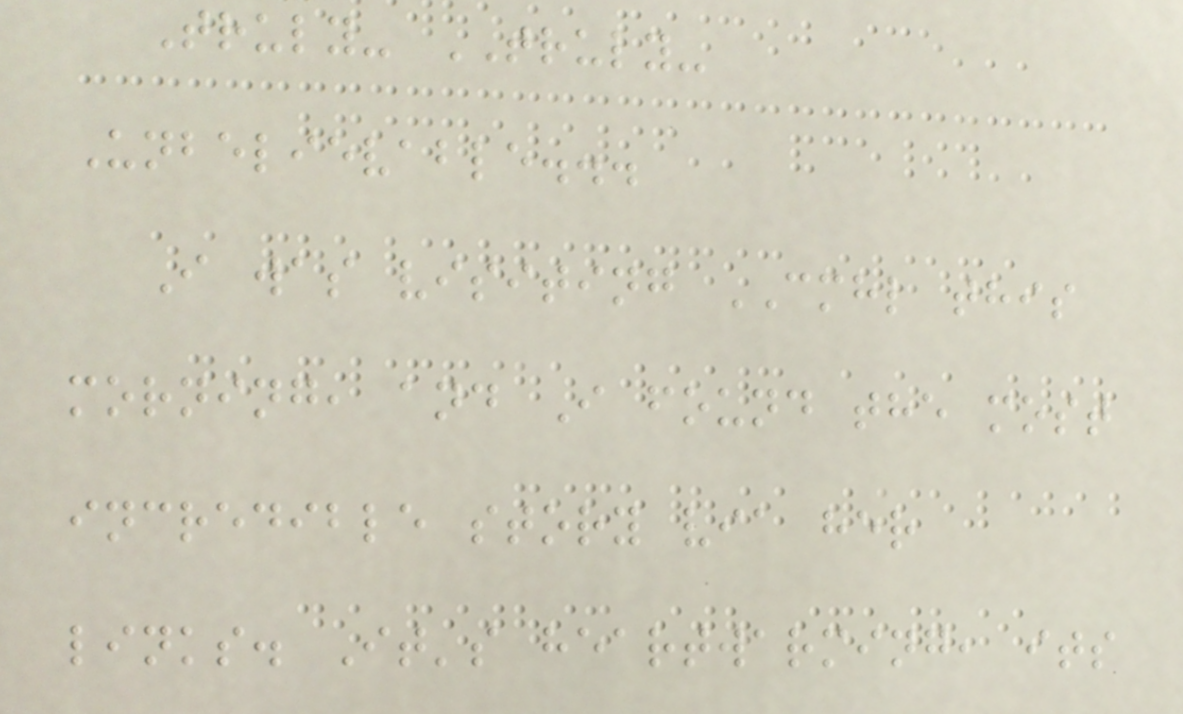Truly- TRULY-
Unbelievable...
I was visiting CMHL this
morning, and I found the most
incredible story via her
links. It's heartwarming, its
